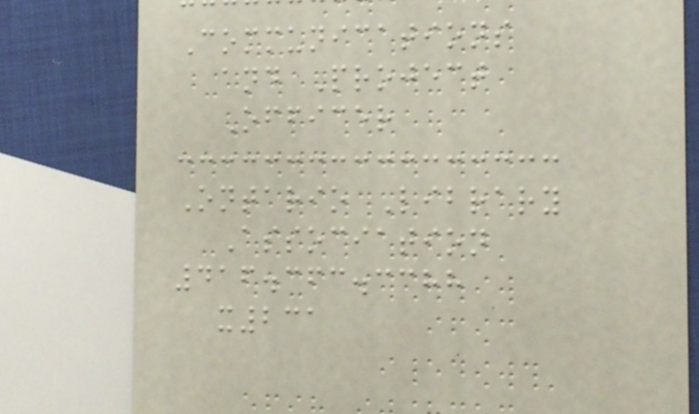Communications
and Project
Officer
Ontario Library
Association
416.363.3388
x231
